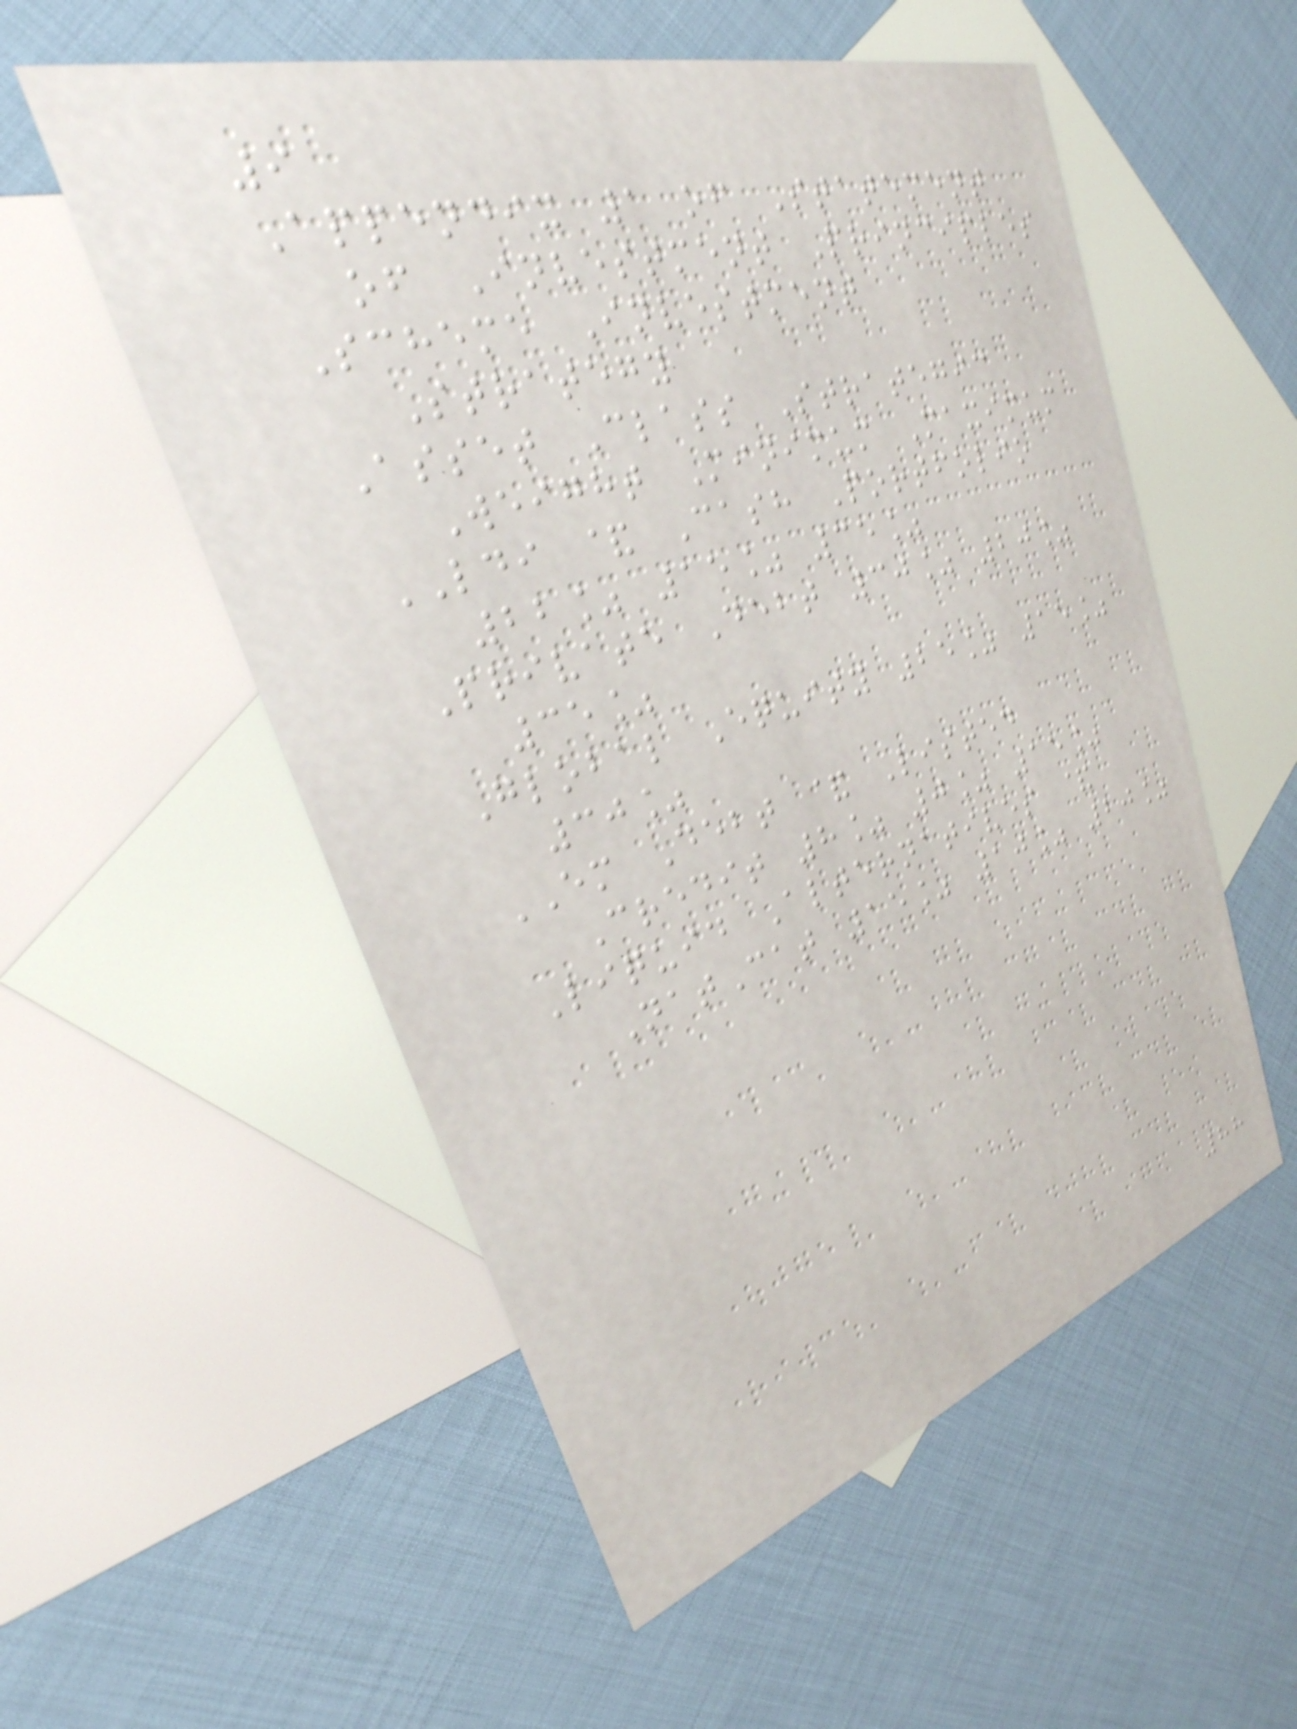9
Appendix 1 of Statement
of Investment Principles
Scheme Investment
Strategy
Asset Class Strategic
Weight Minimum Maximum
LDI & Cash Portfolio
22% 15% 35%
Private Debt 30% 20%
35%
Global Equity 25% 15%
30%
EM Debt & Listed
Credit 8% 0% 15%
Liquid Alternatives &
NatCat 15% 10% 20%
88
